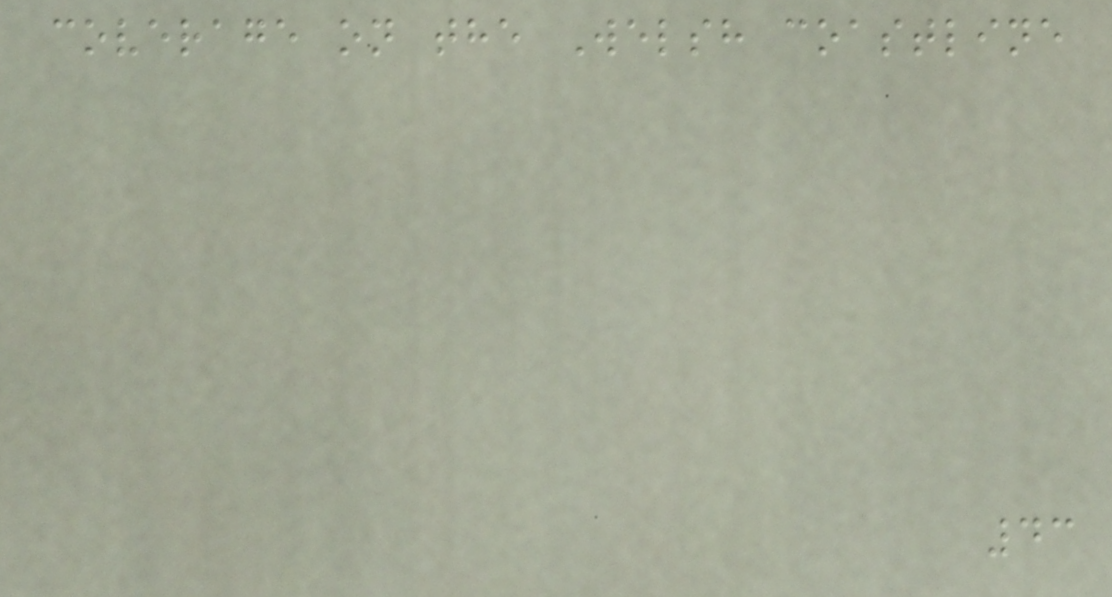coverage on the Welsh coastline
43
